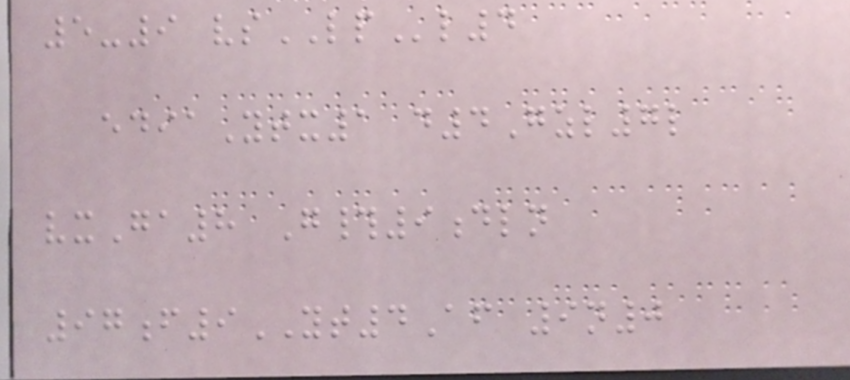5-9 vsLPl4
ediaYtx1 d4Gzl7l
vxGa8 G#9dln
97f9YT4Af 9n0
